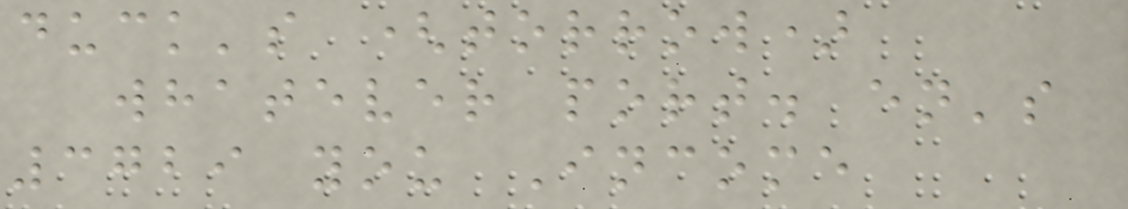duck's (torrow)
whatever port. en's
3729 you Income
